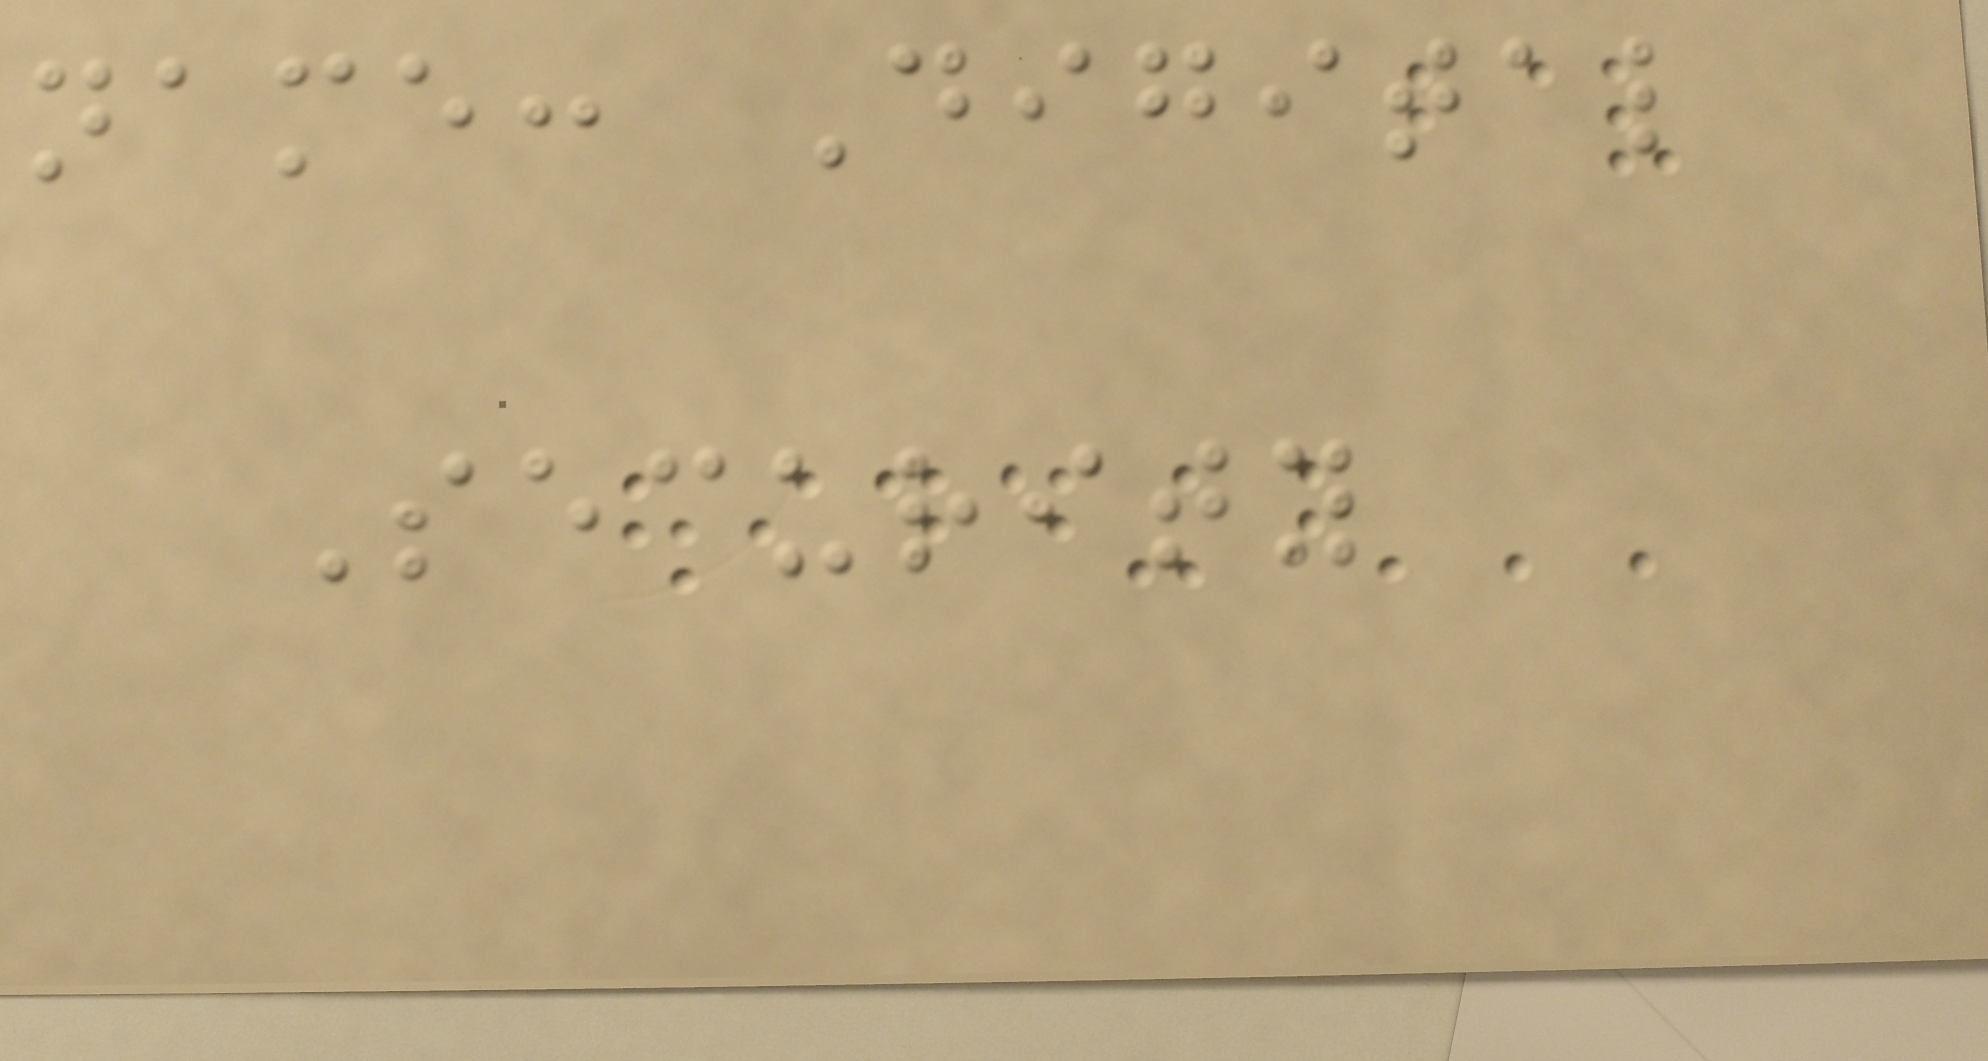name: Digital
Security
